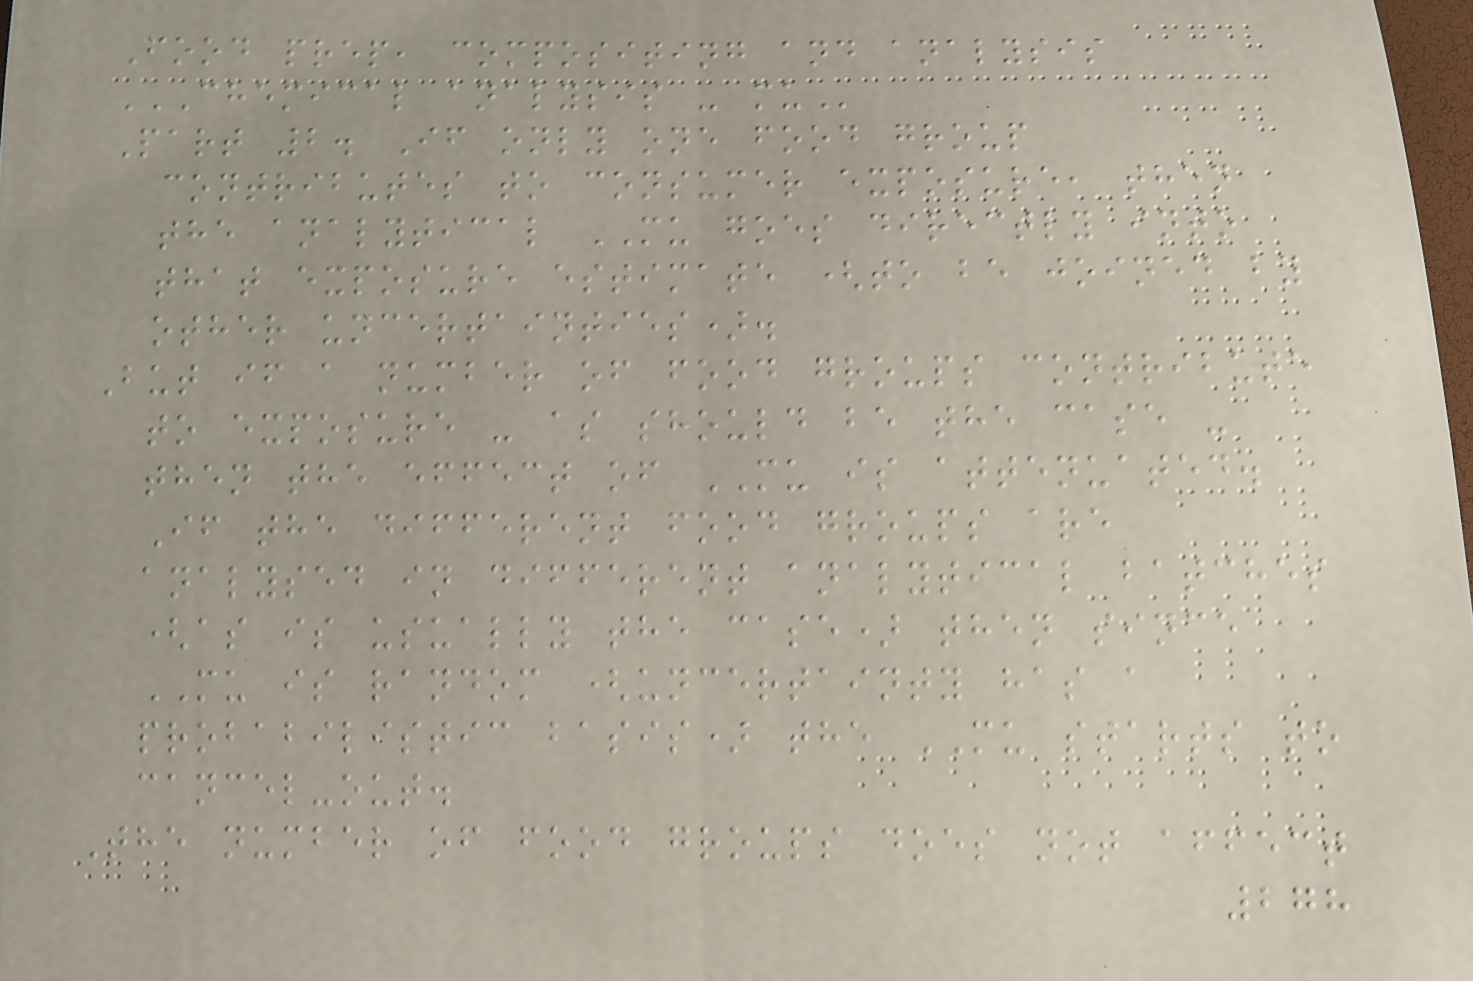Food prep, compositing and analysis
CHEMICAL ANALYSIS - MU
Part 2. If only one food group
contributes to consumer exposure, then
the analytical MU goes directly into
that exposure estimate (to be joined by
other uncertainties).
But if a number of food groups contribute
to exposure - as should be the case -
then the effect of MU is attenuated.
If the different food groups are
analysed in different analytical batches
(as is usually the case) then since
MU is random (uncertainty has a
probabilistic basis) the MU starts to
cancel-out.
The number of food groups does not affect
278
